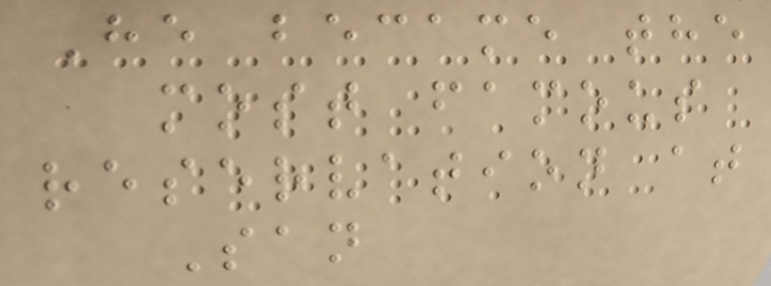He became the
most famous
reservation at
San
